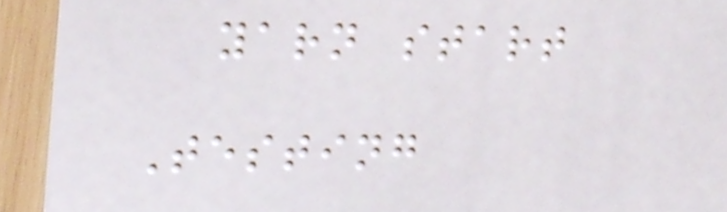yarn start
Testing
